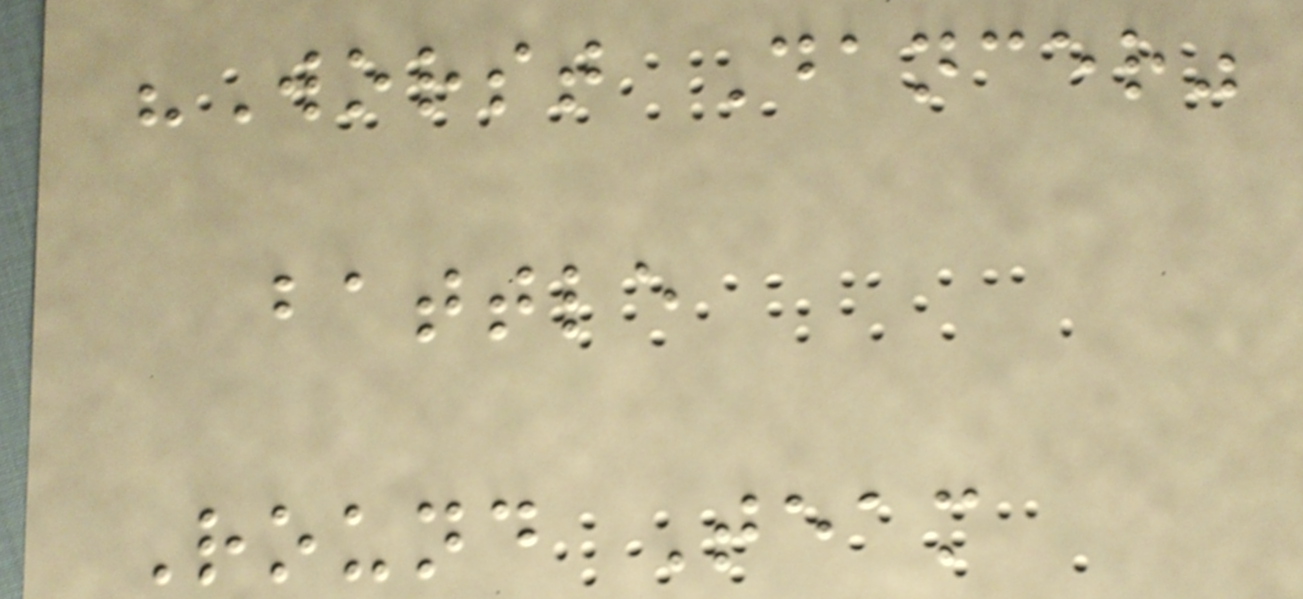"Worst Dancer"
battle
Round Team
